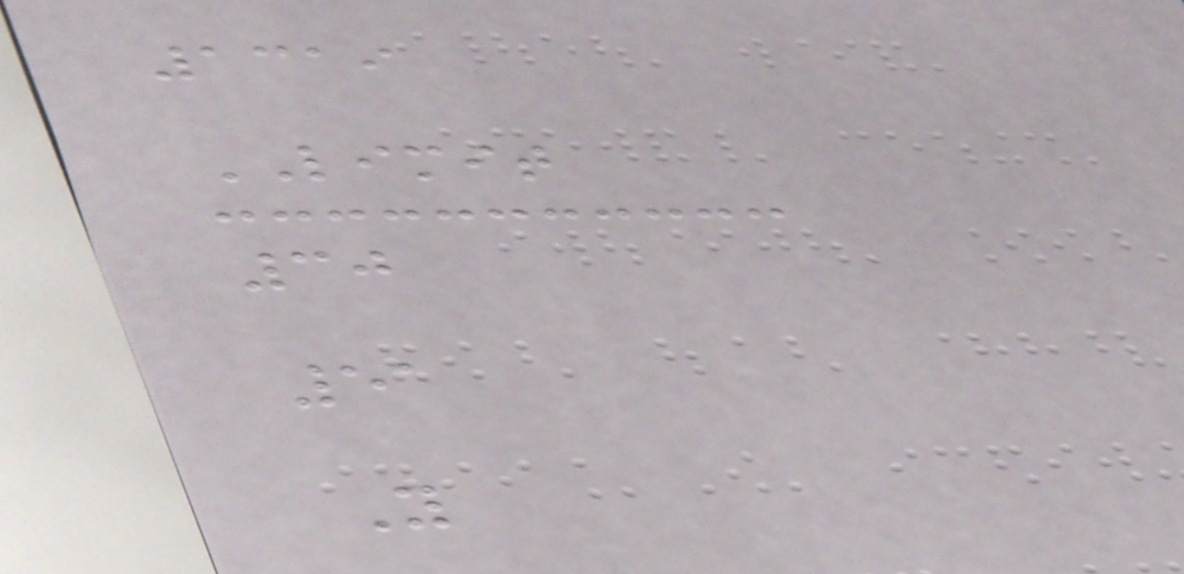1319
LIMIT
30
51
Y
